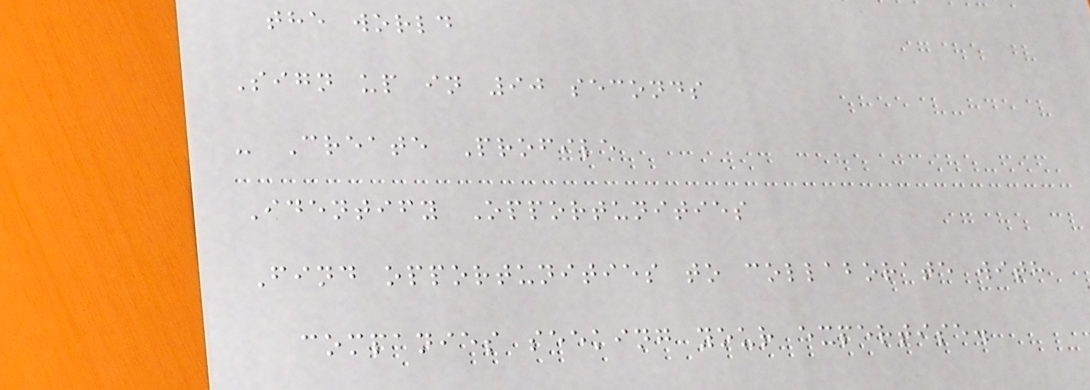the world
Sign up in 90 seconds
- Create Profile
Identify Opportunities
Find opportunities to collaborate with
companies seeking your expertise.
